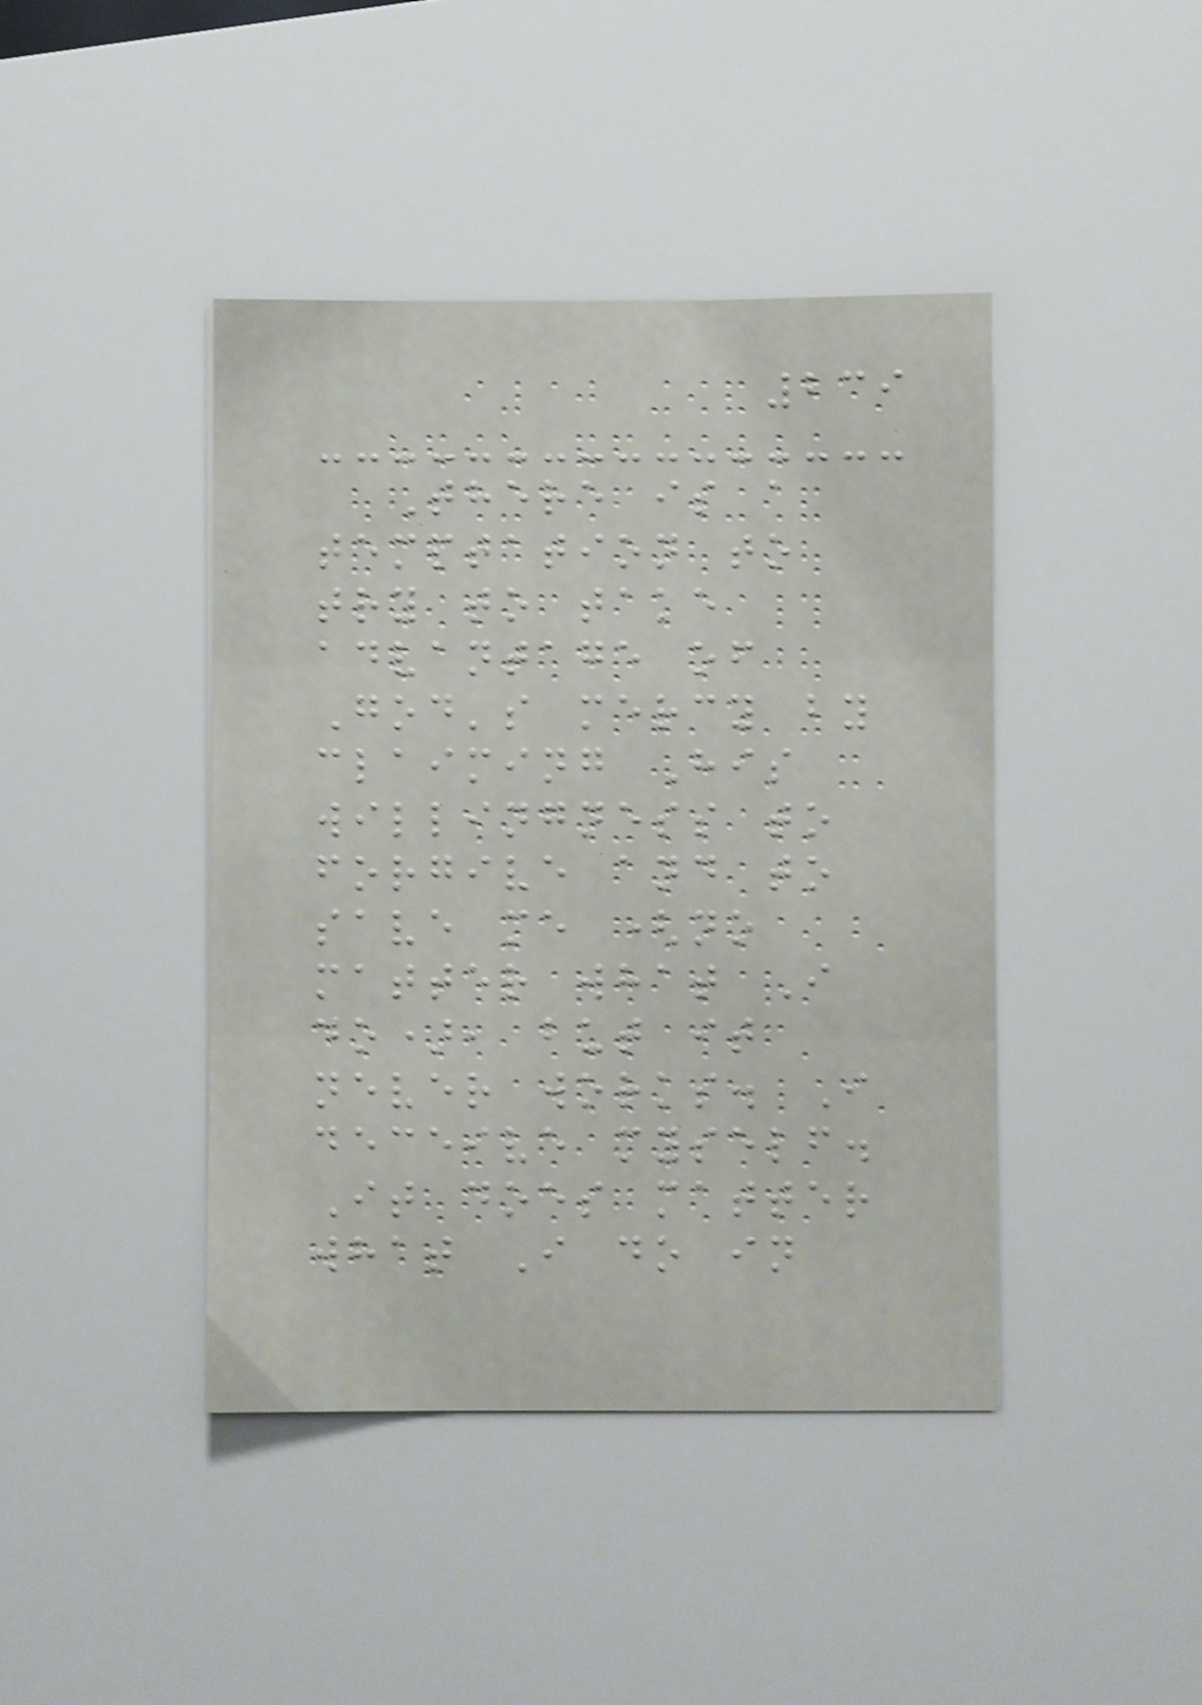239
There is a
temptation to
try to take
advantage of
God's mercy by
claiming His
willingness to
forgive and to
save me (no
matter what I
do), but it
never works. I
deceive myself.
It does matter
what I do in
